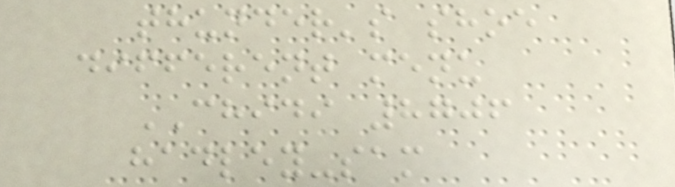thunder's shoe
different menu
CHIDI 8706
hadley-sam
